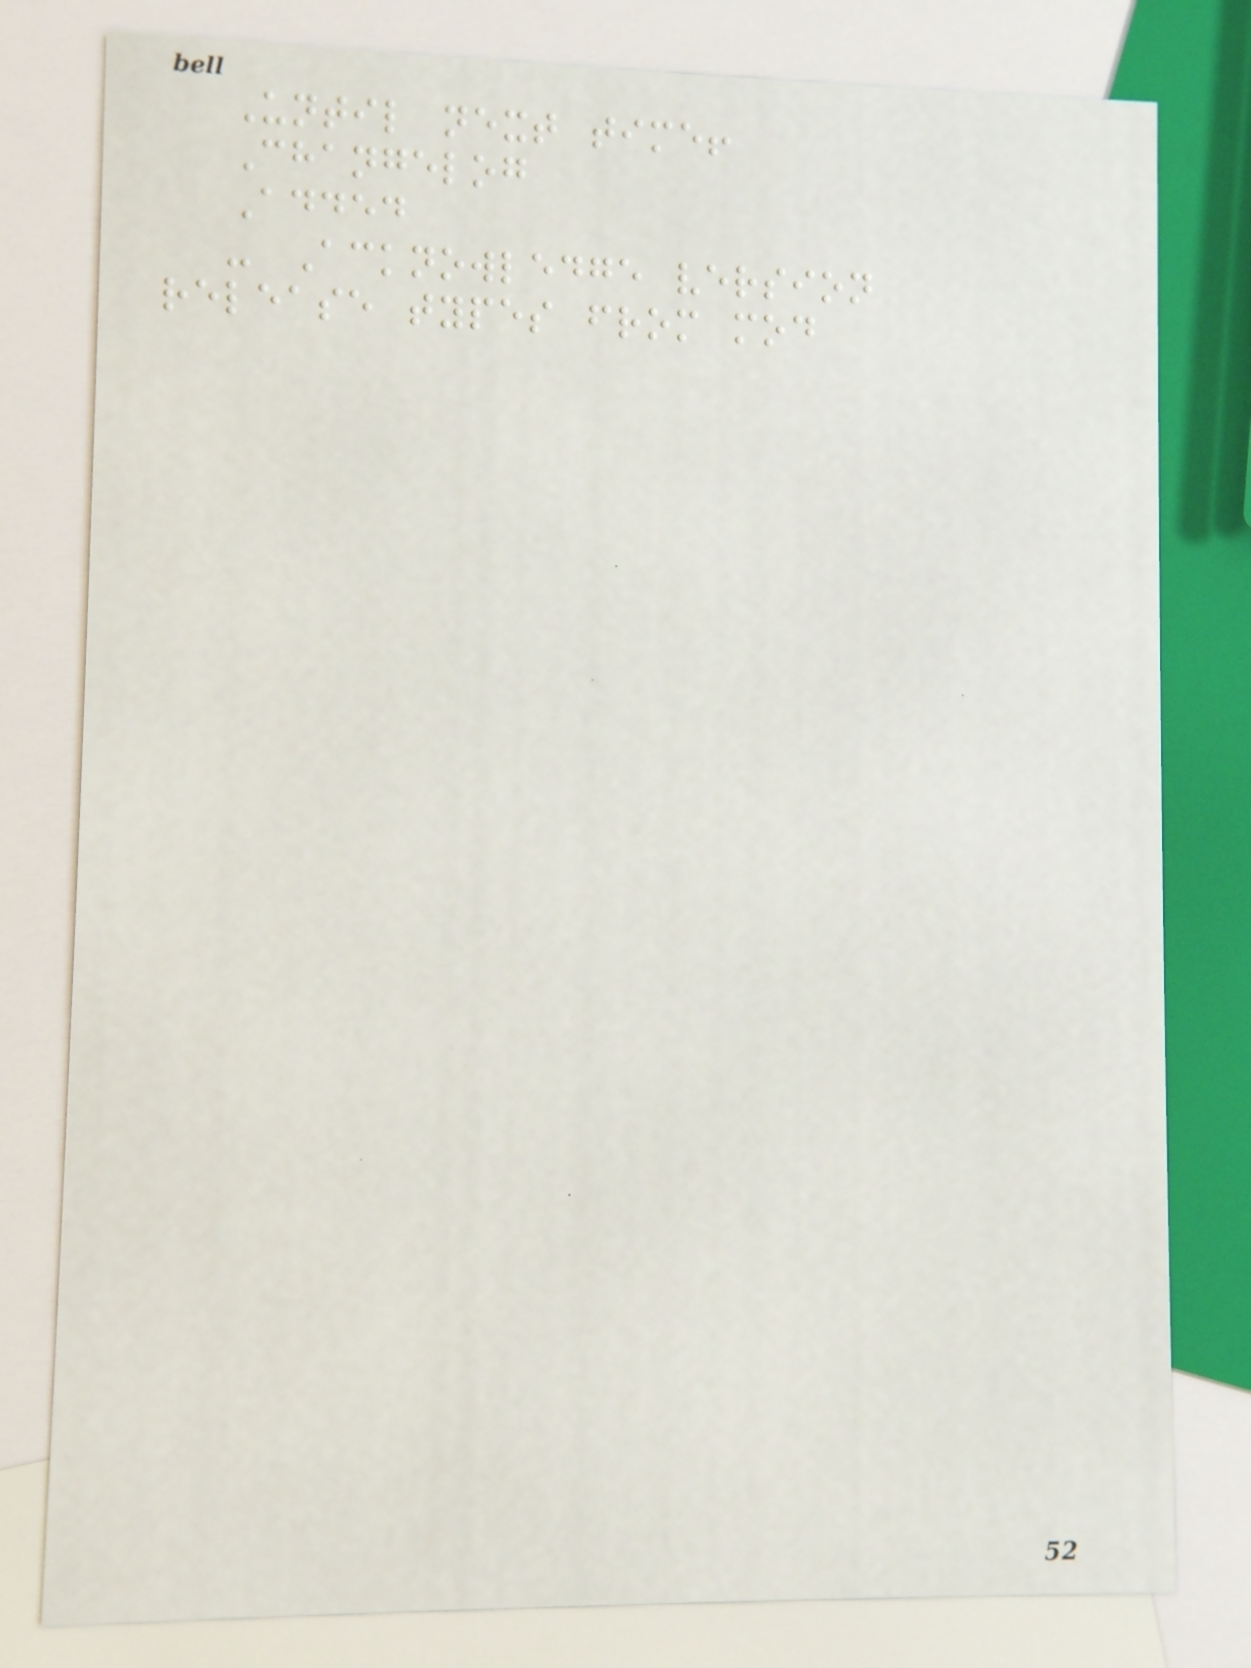Until next time!
Changelog
Added
- Acknowledge version
release types from mod
